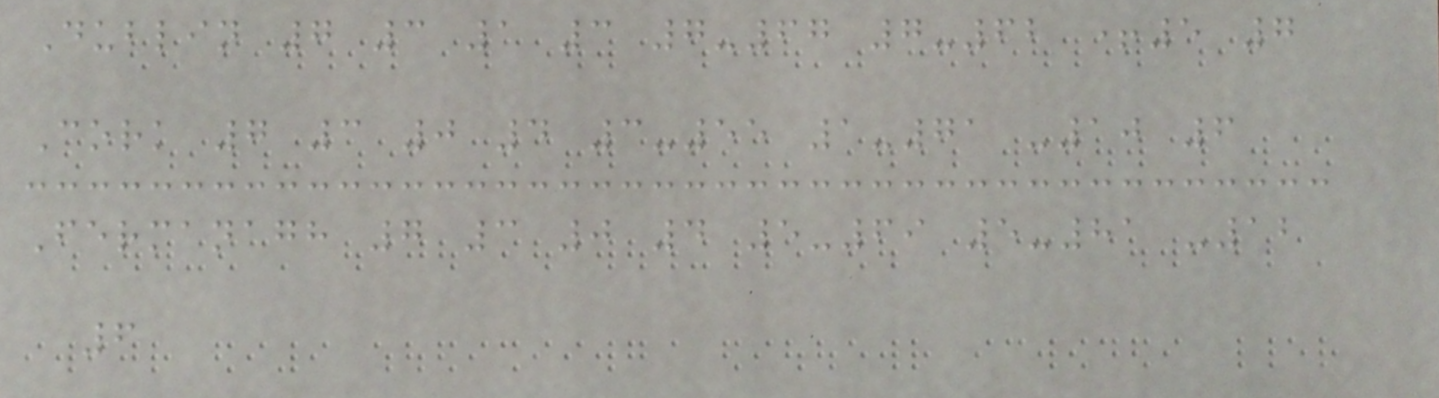Dublin 7 3 1 3 7-67 7-62 +5 7
Cork 7 3 0 4 3-55 1-71 -10 6
Fermanagh 7 3 0 4 5-69 5-81 -12
6
